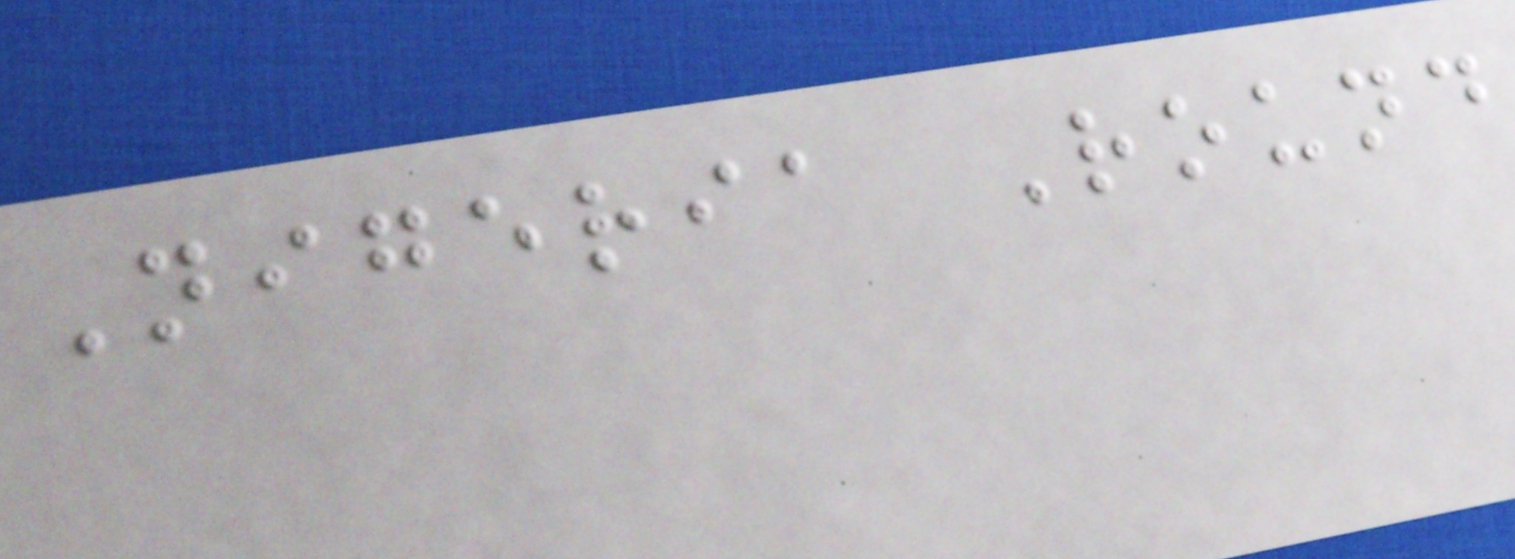Nigeria Round
